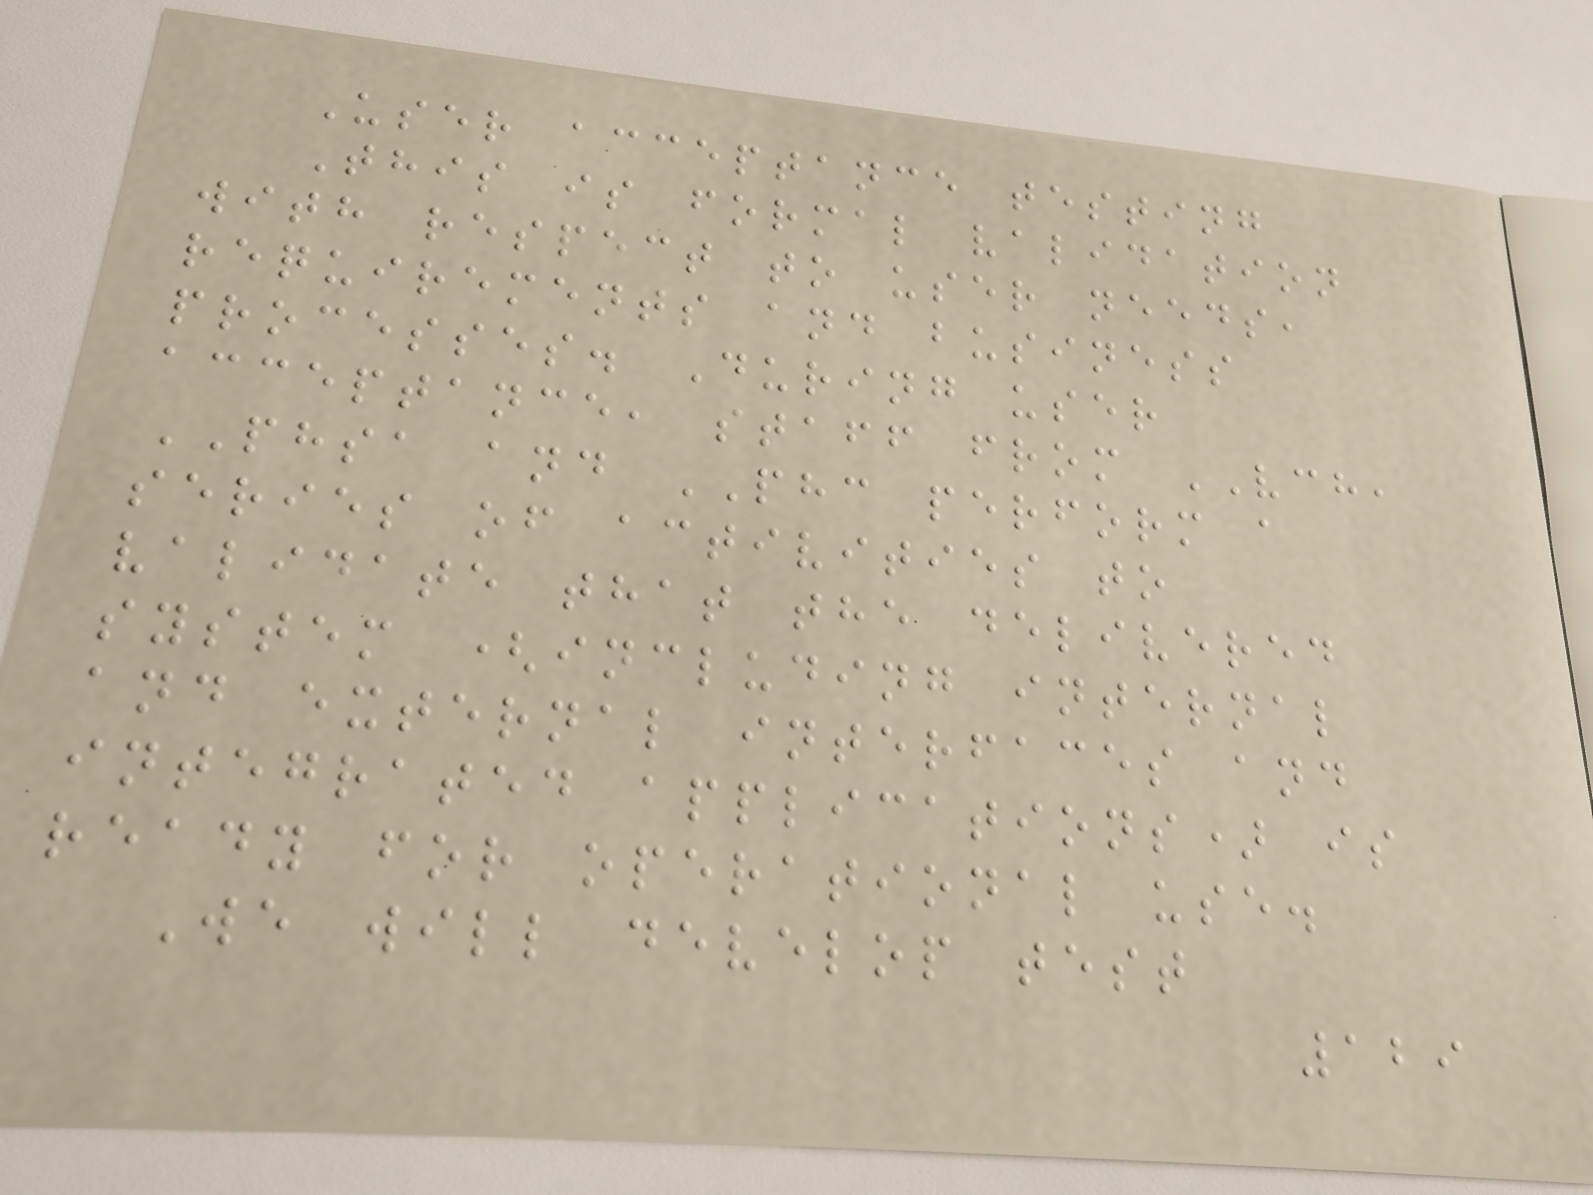User acceptance testing
This is formal validation
with respect to user needs,
requirements and business
processes. During user
acceptance, staff from VCH,
PHSA and PHC perform a
series of activities to
validate that the delivered
system (including internal
and external interfaces and
integrated applications) is
ready for operational use.
We will develop test
129
